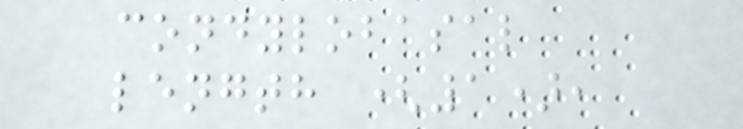condylobasal
length (1),
